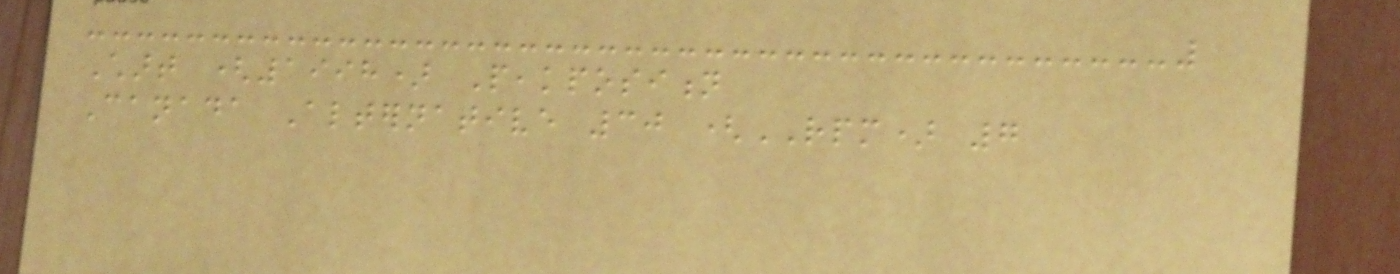Chart (1998) Peakposition
Canada Alternative 30 (RPM) 7
